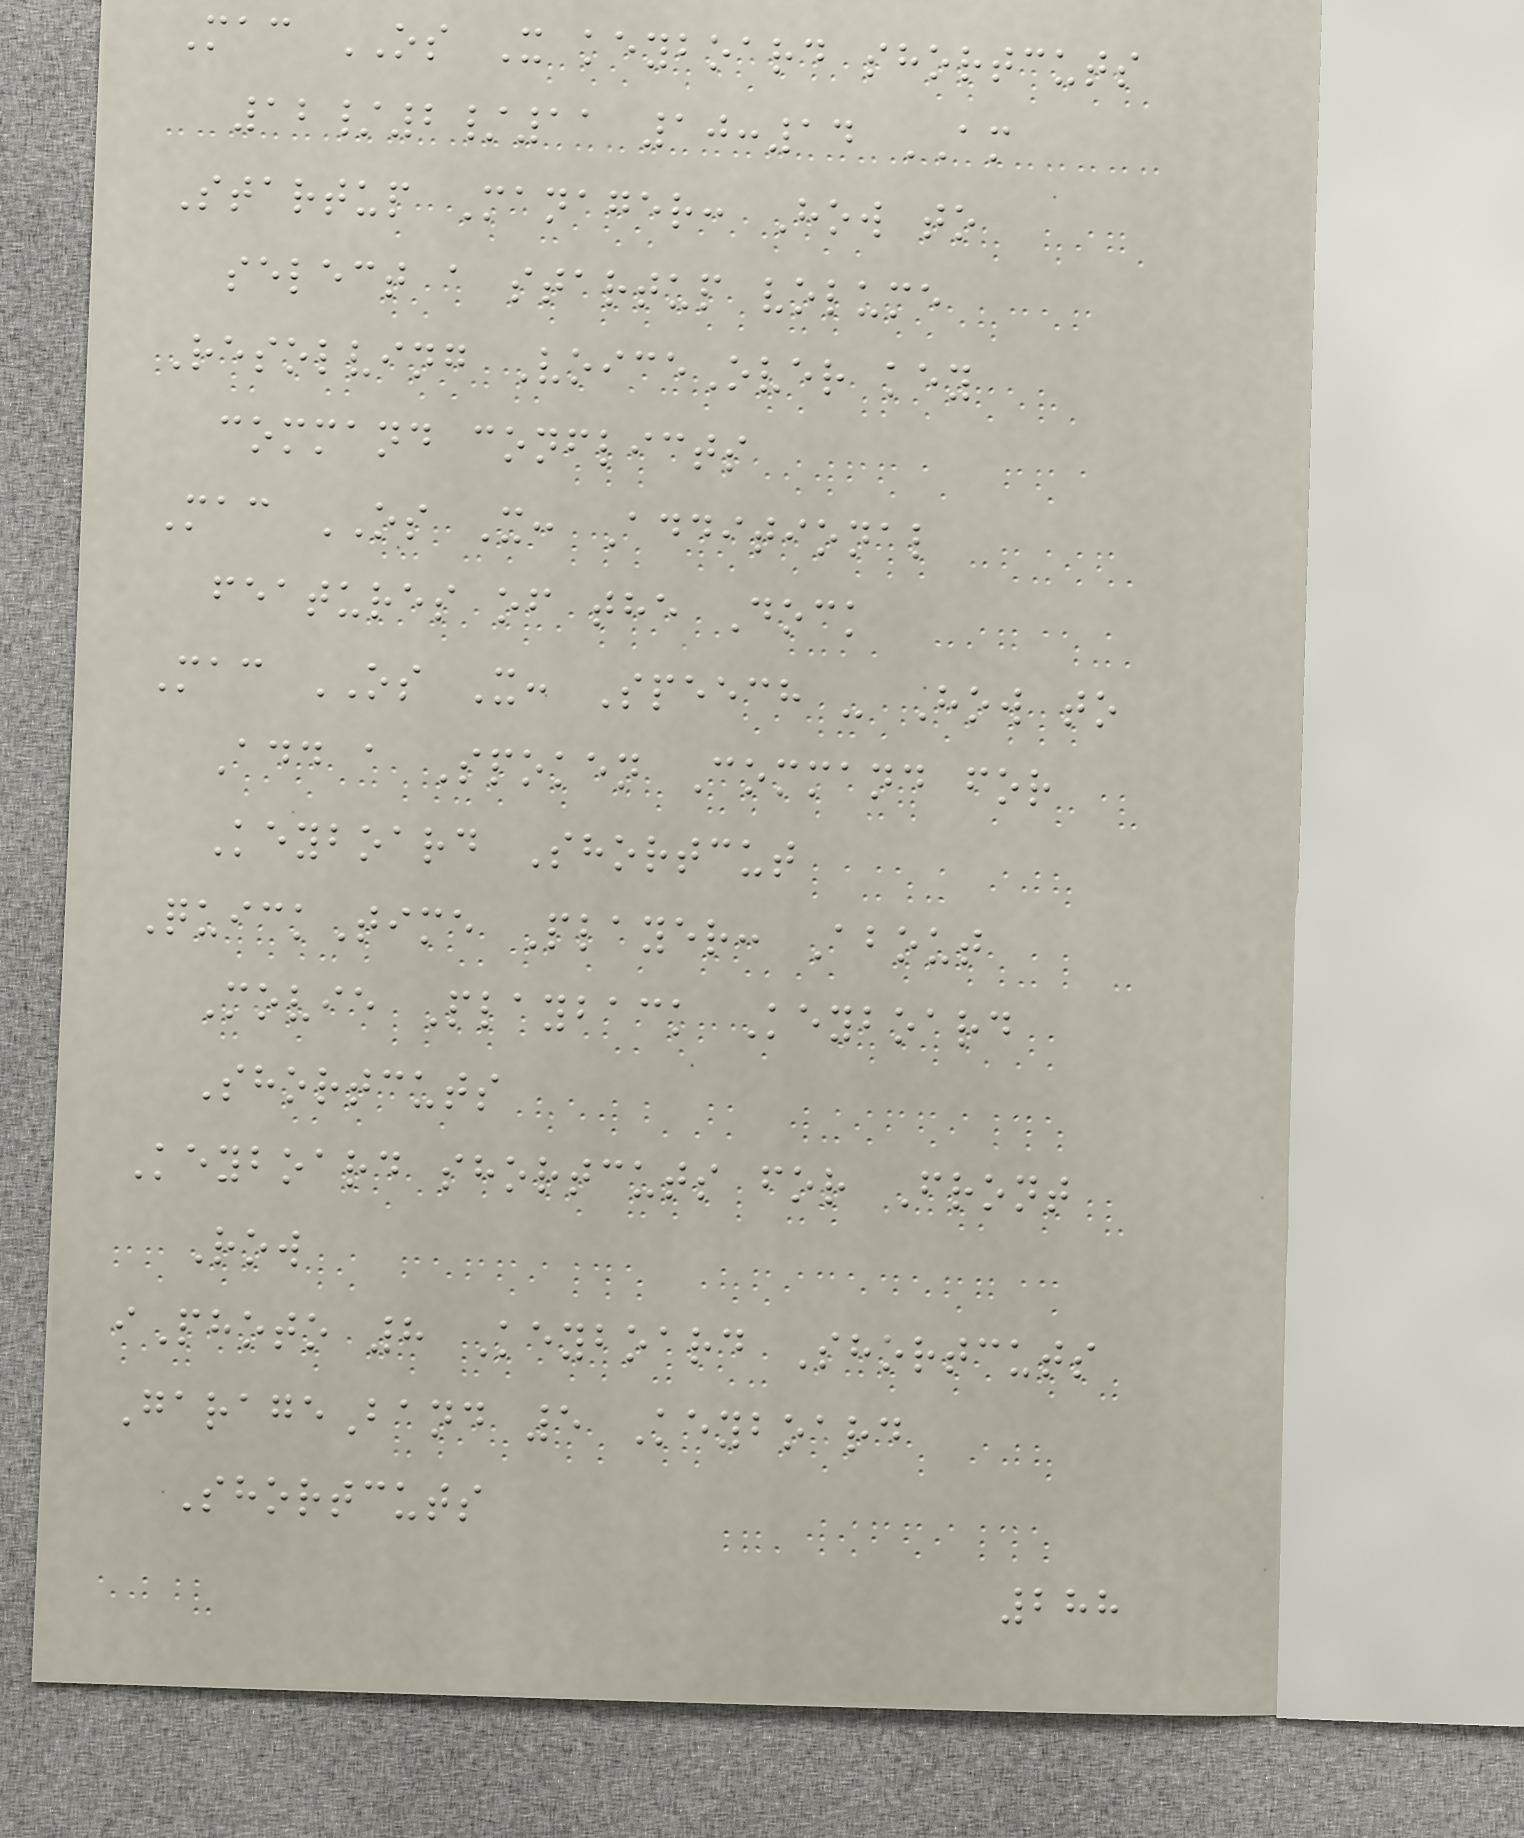Mac OS X keyboard shortcuts
12/2/11 10:14 AM
Startup Manager: How to
select a startup volume
Resolving VoiceOver key
command conflicts
Mac OS X: Additional
features of the Dock
Mac OS X: Speech - How to
Add a Spoken Command for
Keyboard Shortcut
QuickTime Player: About
Movie Playback Keyboard
Shortcuts
Keyboard shortcuts for Front
Row
iPhoto 8 Keyboard Shortcuts
GarageBand 5 Keyboard
Shortcuts
288
